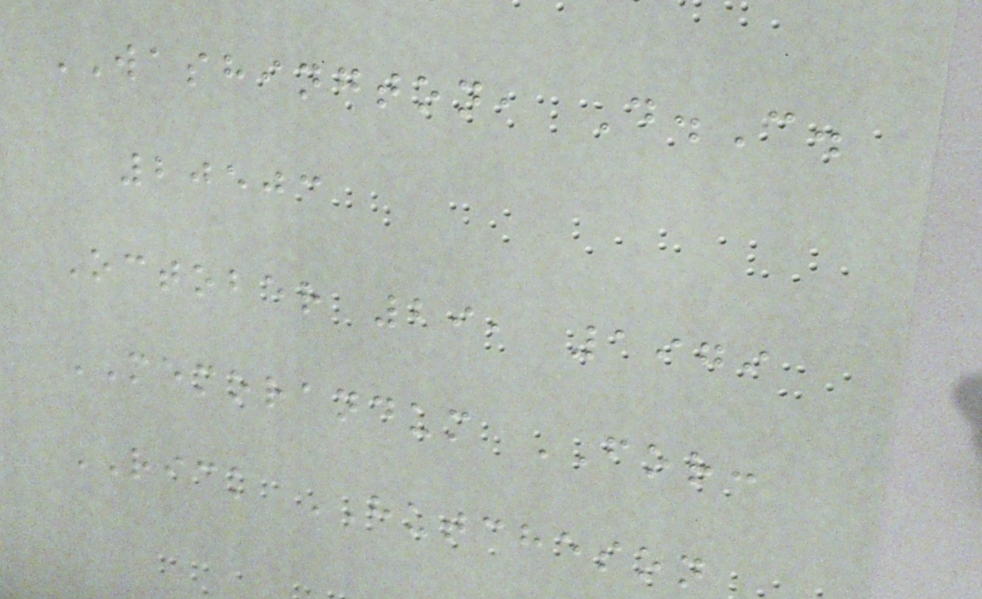WASHINGTON, D.C.
20503
October 29, 1979
MEMORANDUM FOR:
RICK HUTCHESON
